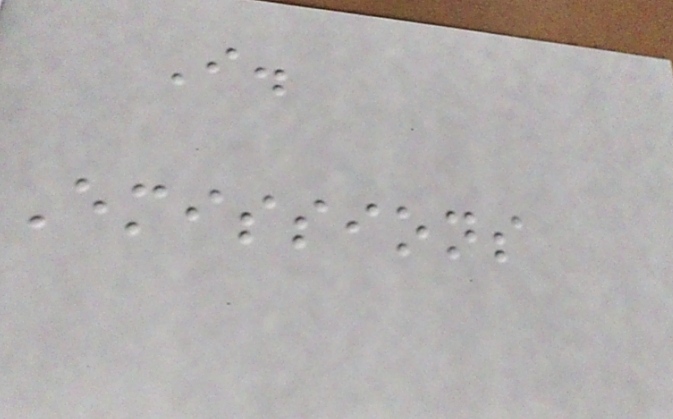I.
Emissions
